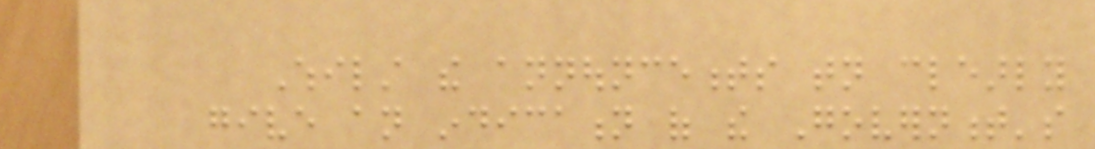Whilst the announcements tonight clearly
give an indication of the Government's
